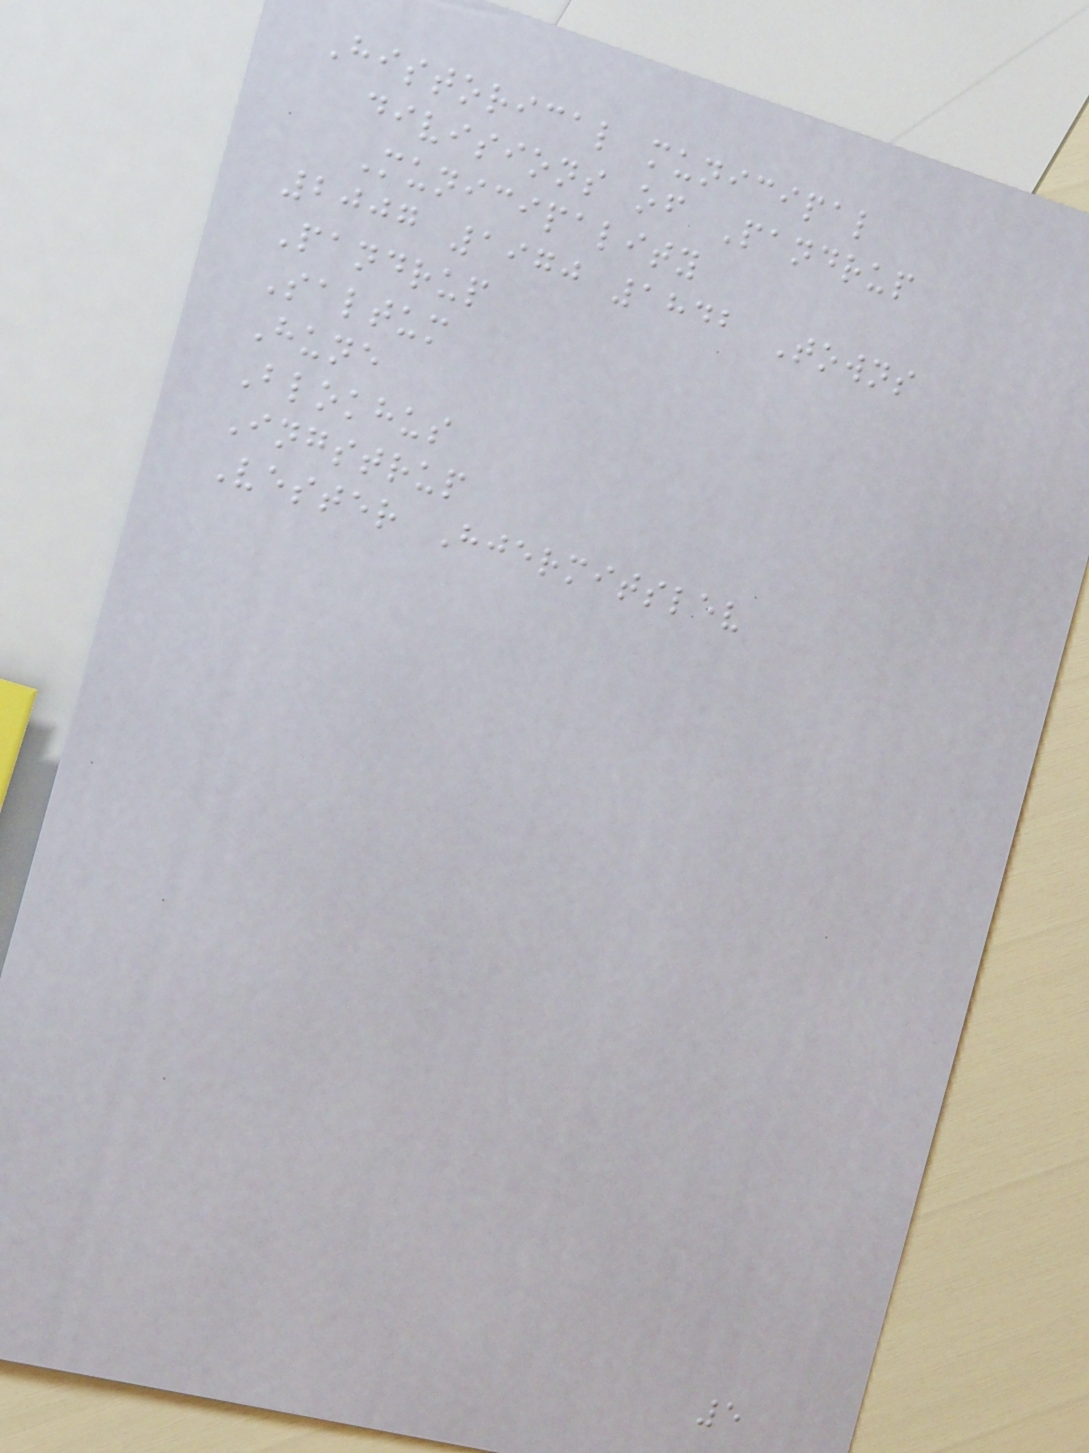Historical municipal
divisions of Pandrup
Municipality
2007 1970 1842 Towns
Pandrup
Saltum
Hune
Blokhus
Ingstrup
Vester Hjermitslev
5
